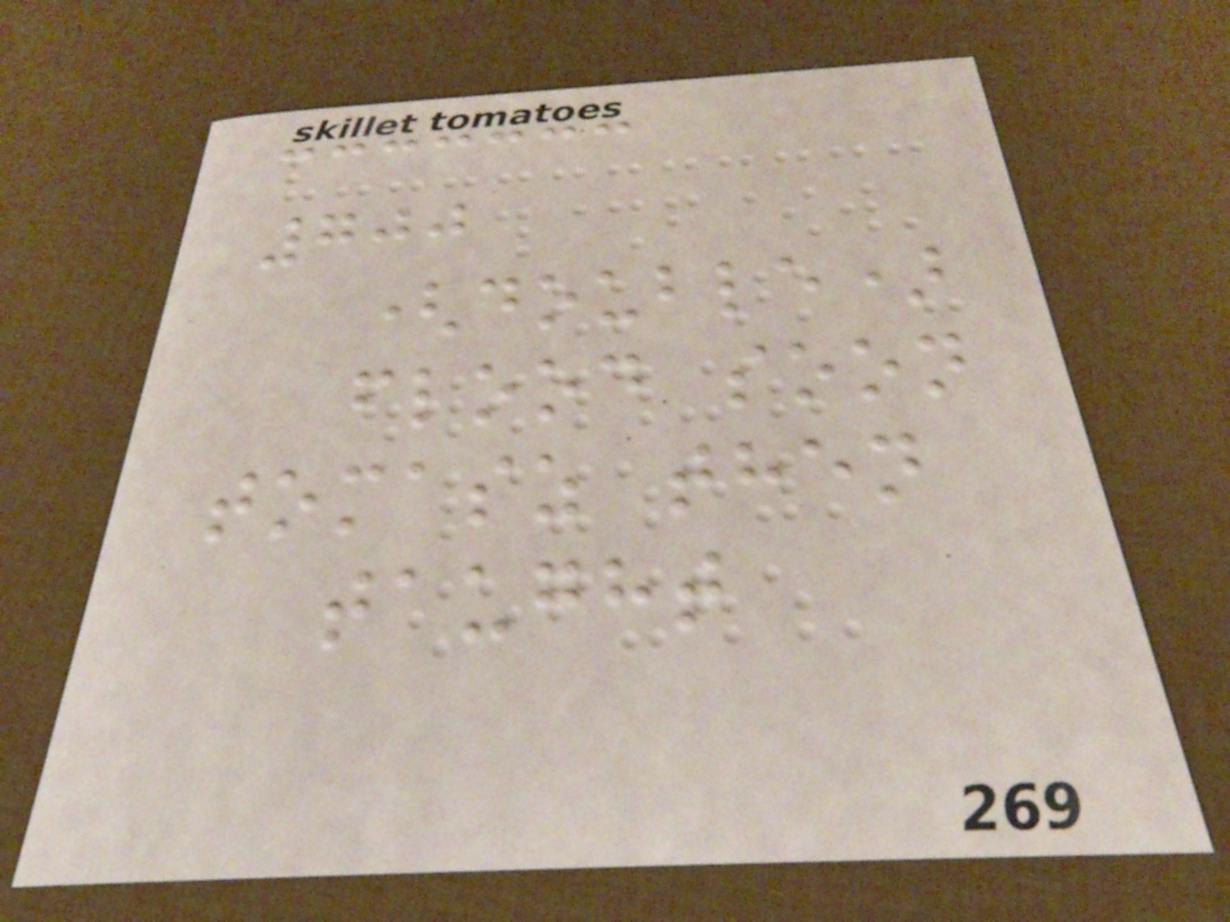700
(double)
flood soon
tomasz then
taught
